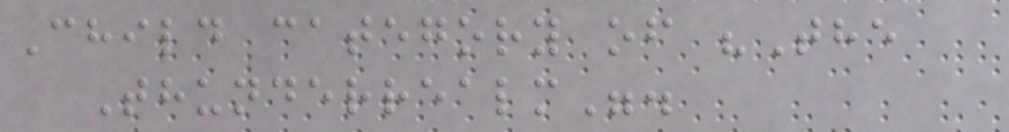Child category of "The
Thunderrealm".
